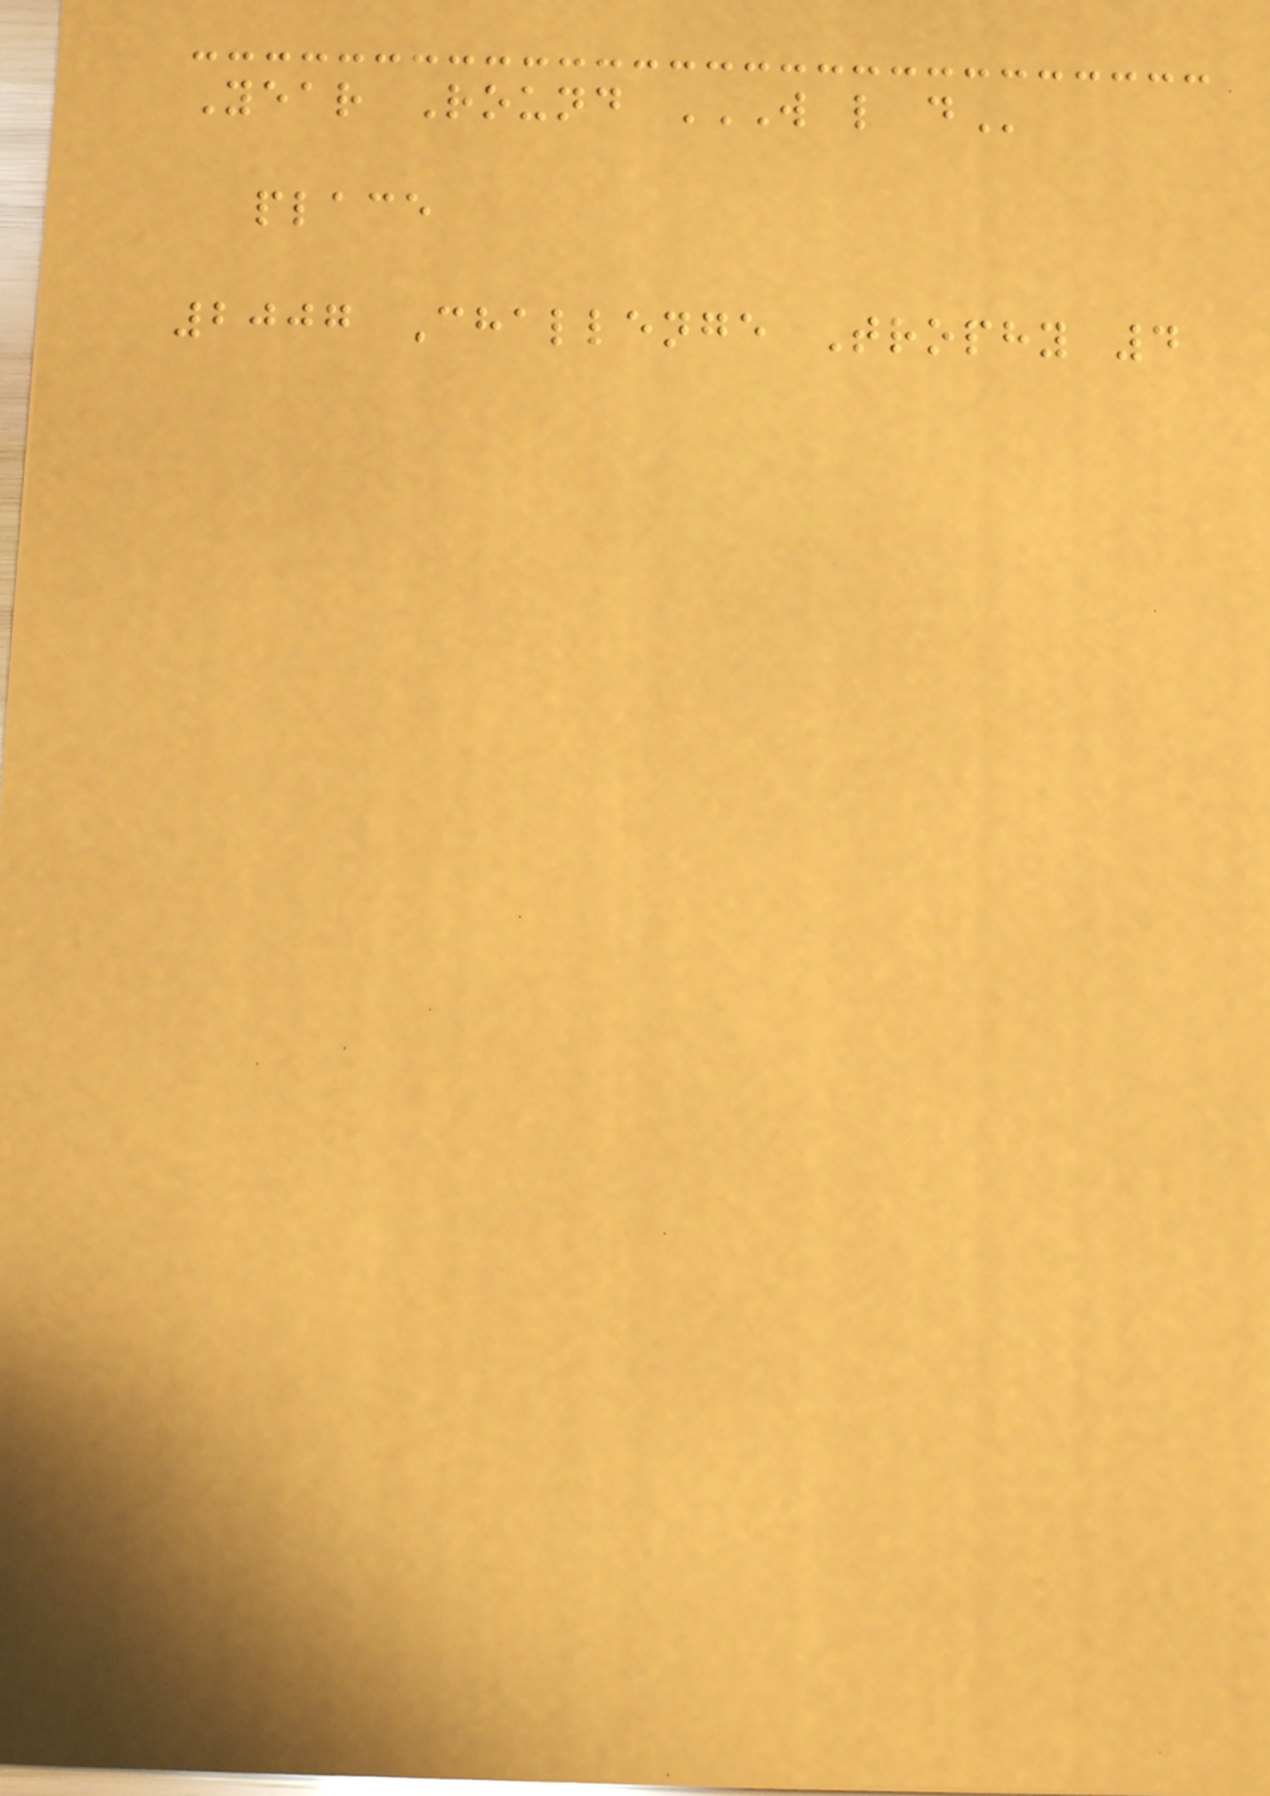Year Round W L D
place
2007 Challenge Trophy 4
